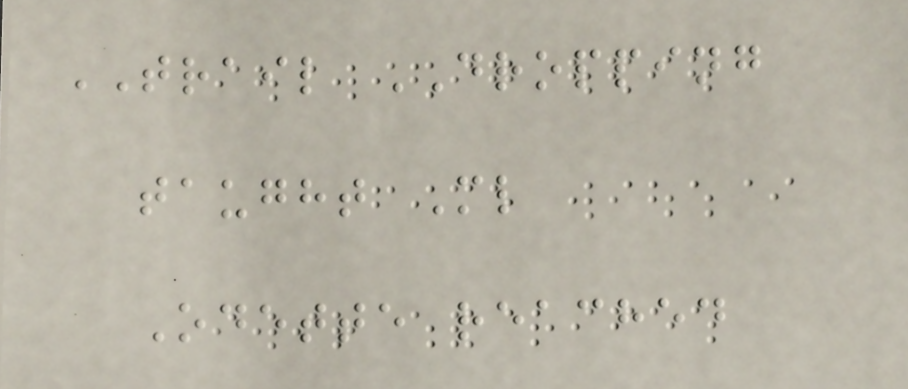TRAIL DROPPING
taught Ml
Odette reached
